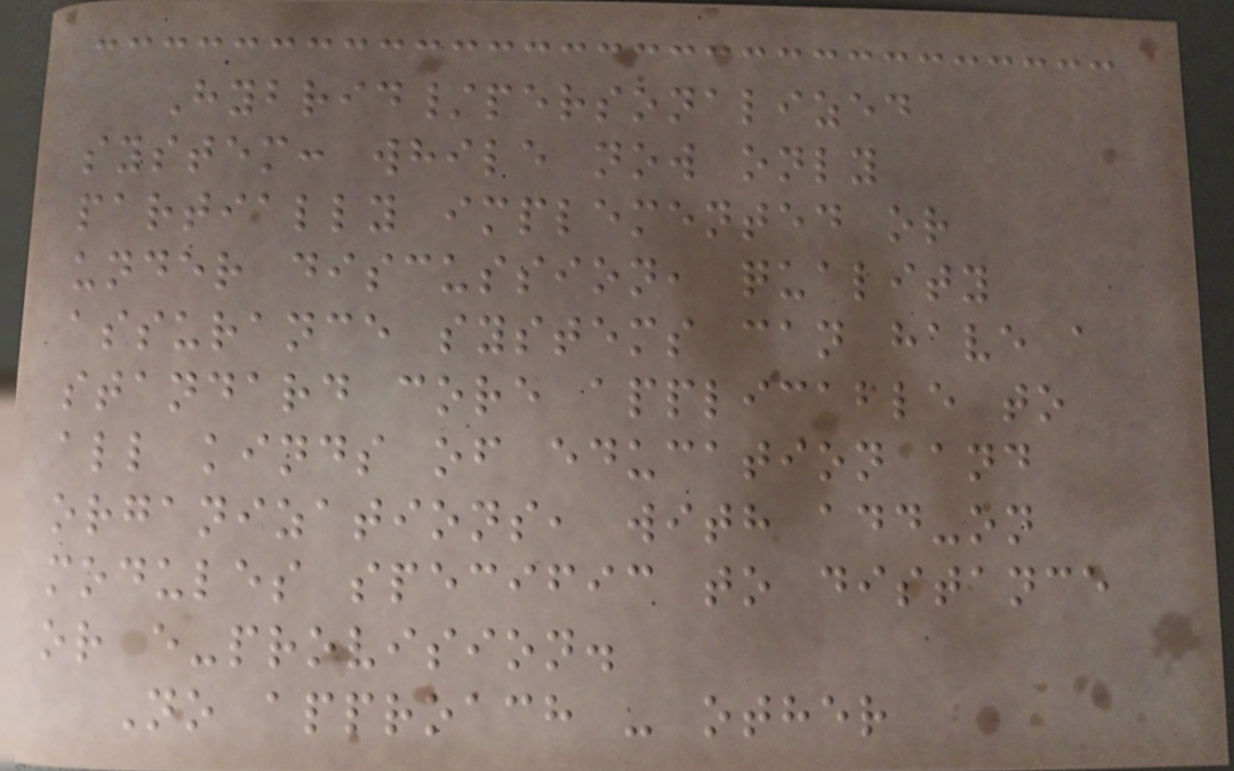Hybrid/personalized
system: while now only
partially implemented or
under discussion, quality
assurance systems can have a
standard core applicable to
all kinds of education and
organizations, with add-on
modules specific to distance
or e-provision.
No approach - other
